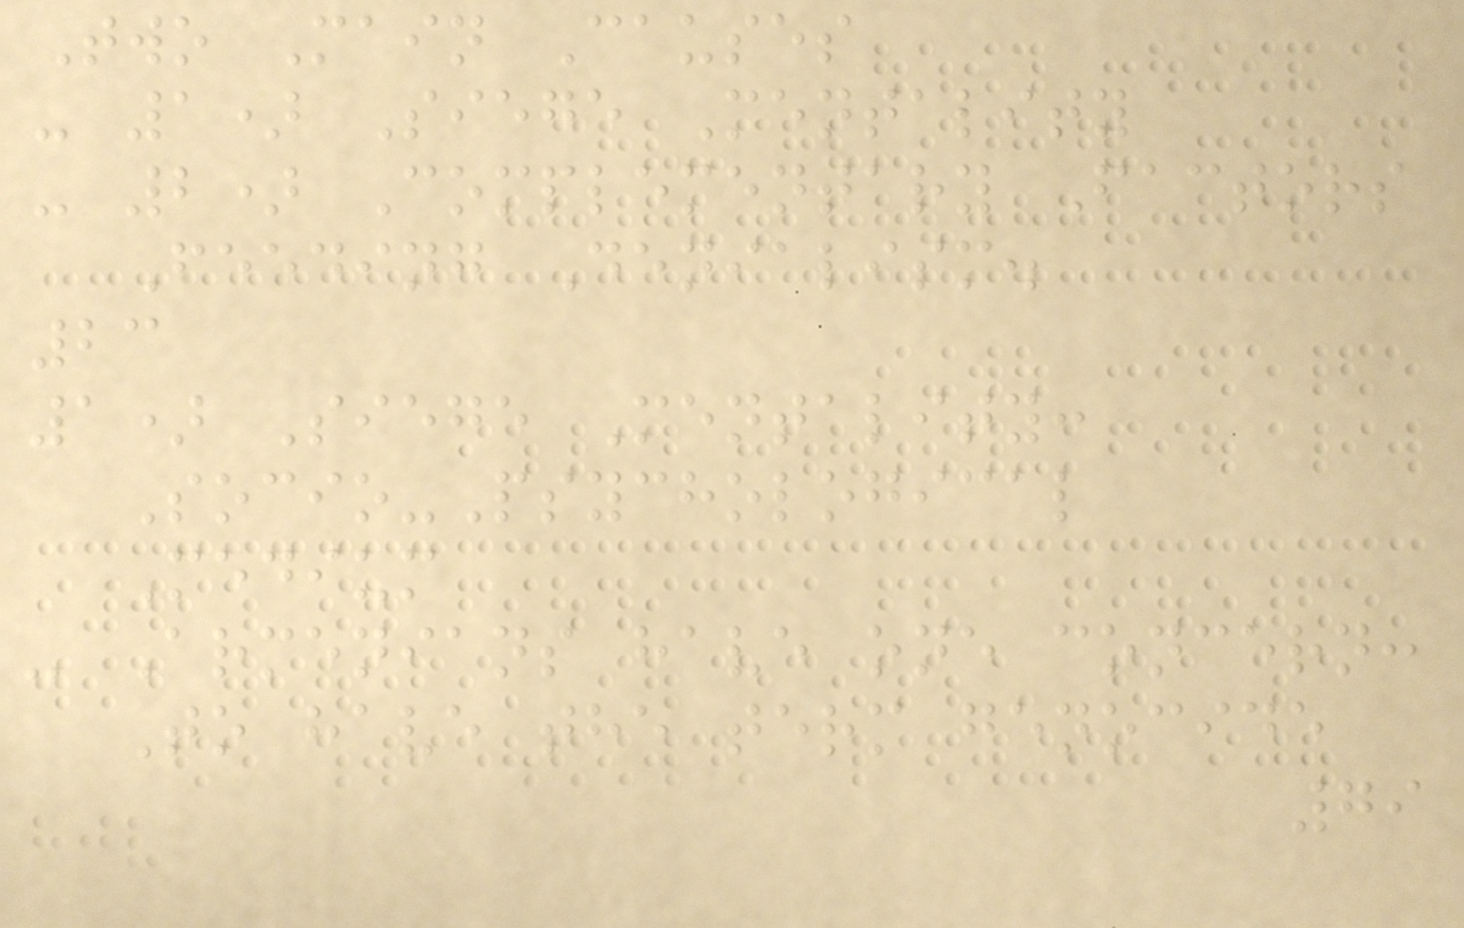Two Main Causes
- 1) Siege Mentality
- 2) Complementary Factors
Feeding Denialism.
23
1) Siege Mentality:
Socio-Psychological
Medium
- Armenians have one concern:
To have the term genocide
79
